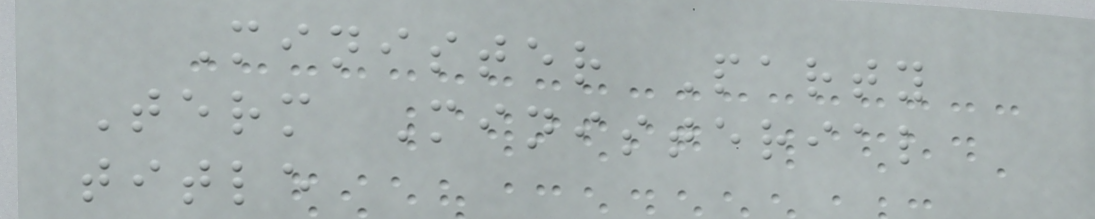Minister Party
Term Ministerial
title
